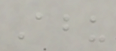Abu
